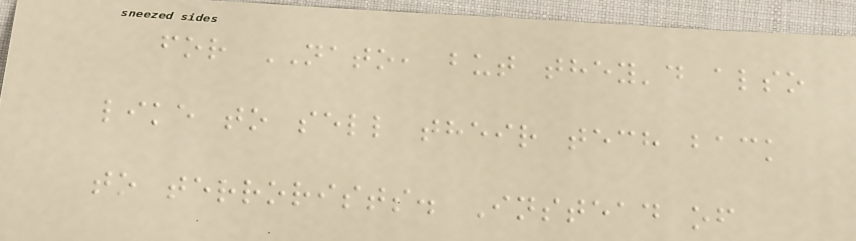for NATO, but they'd also
like to sell their tech back
to terrorists. Instead of
